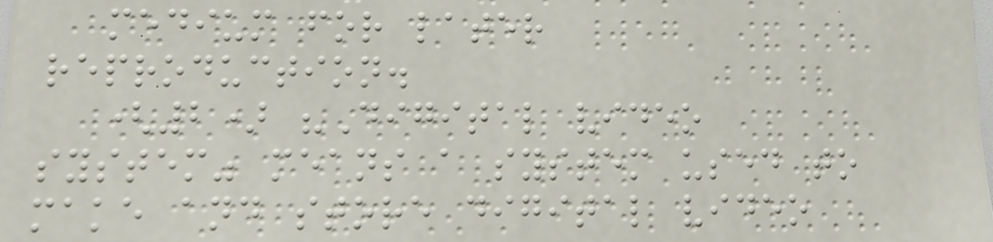medium for later
reproduction.
(2) "Digital video
system" means a system used to
make and store digital video
